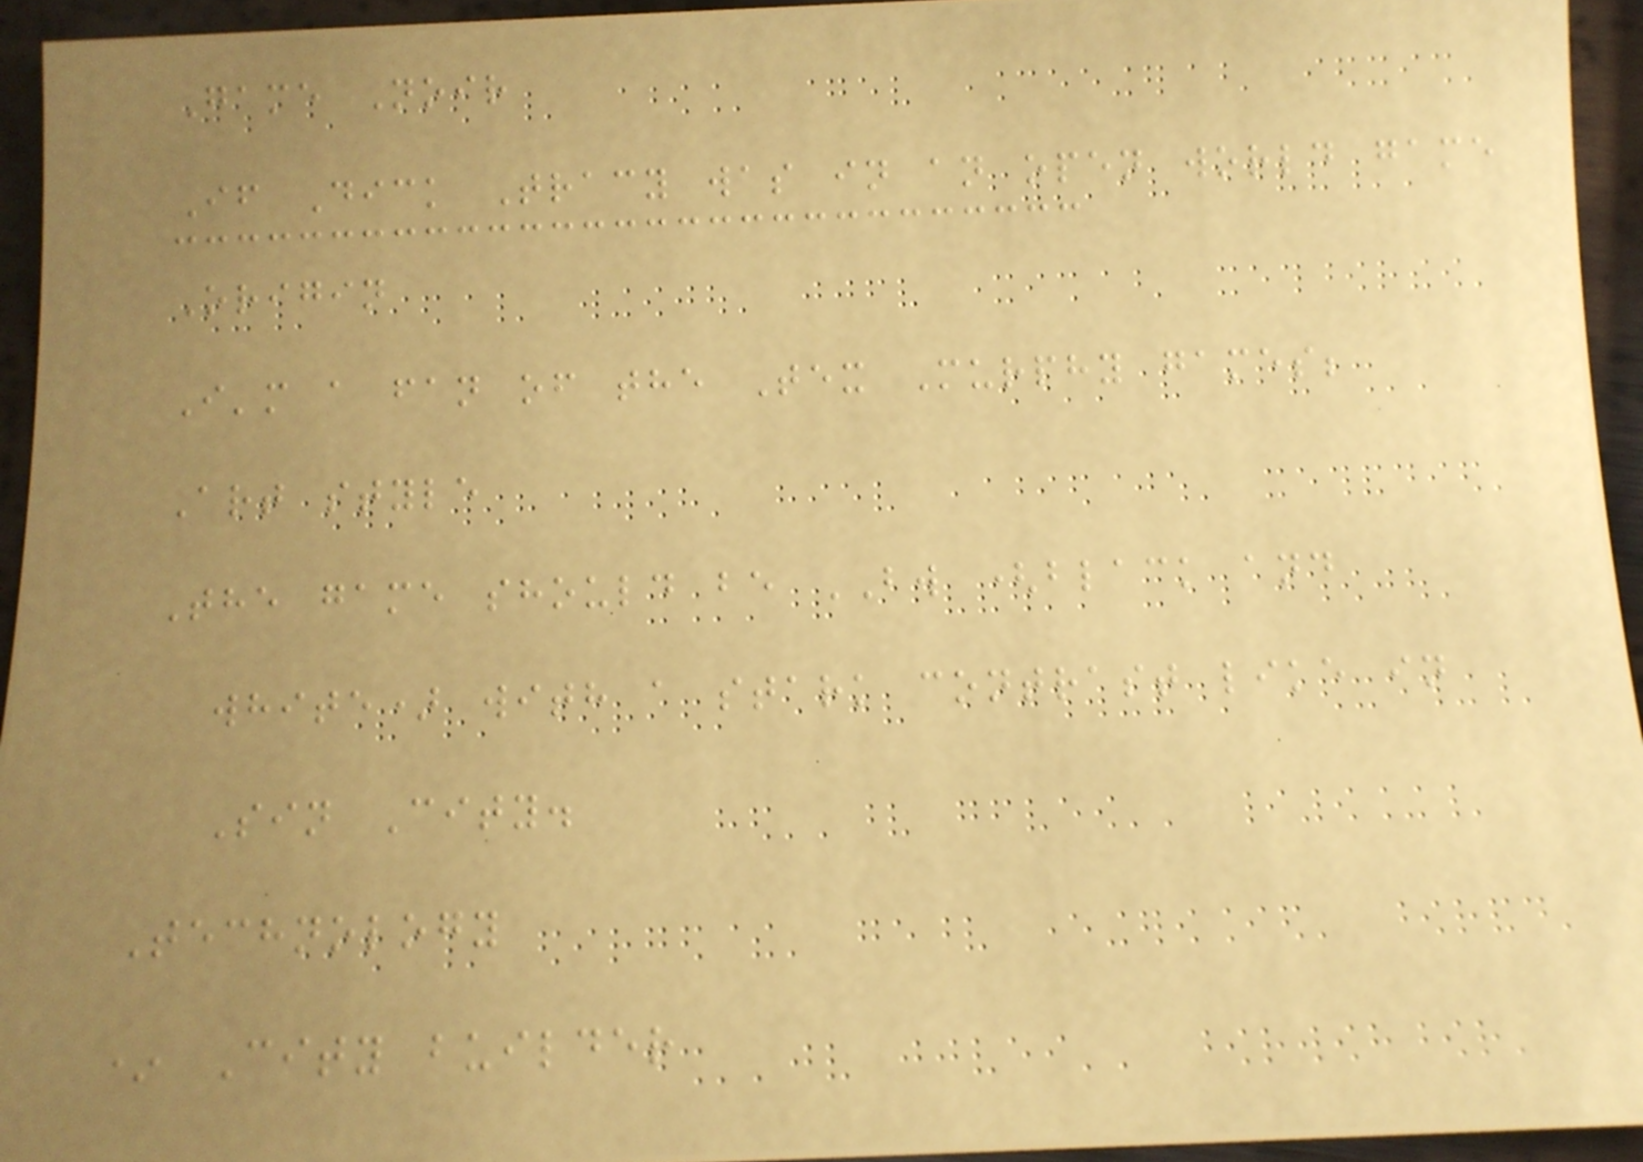Game Noir
If Dick Tracy was in an open world game
Origin
I'm a fan of the Tex Murphy games;
Art style
The game should be BW (black and
white) with a stark contrast like in
Sin City.
Technology
* City builder
